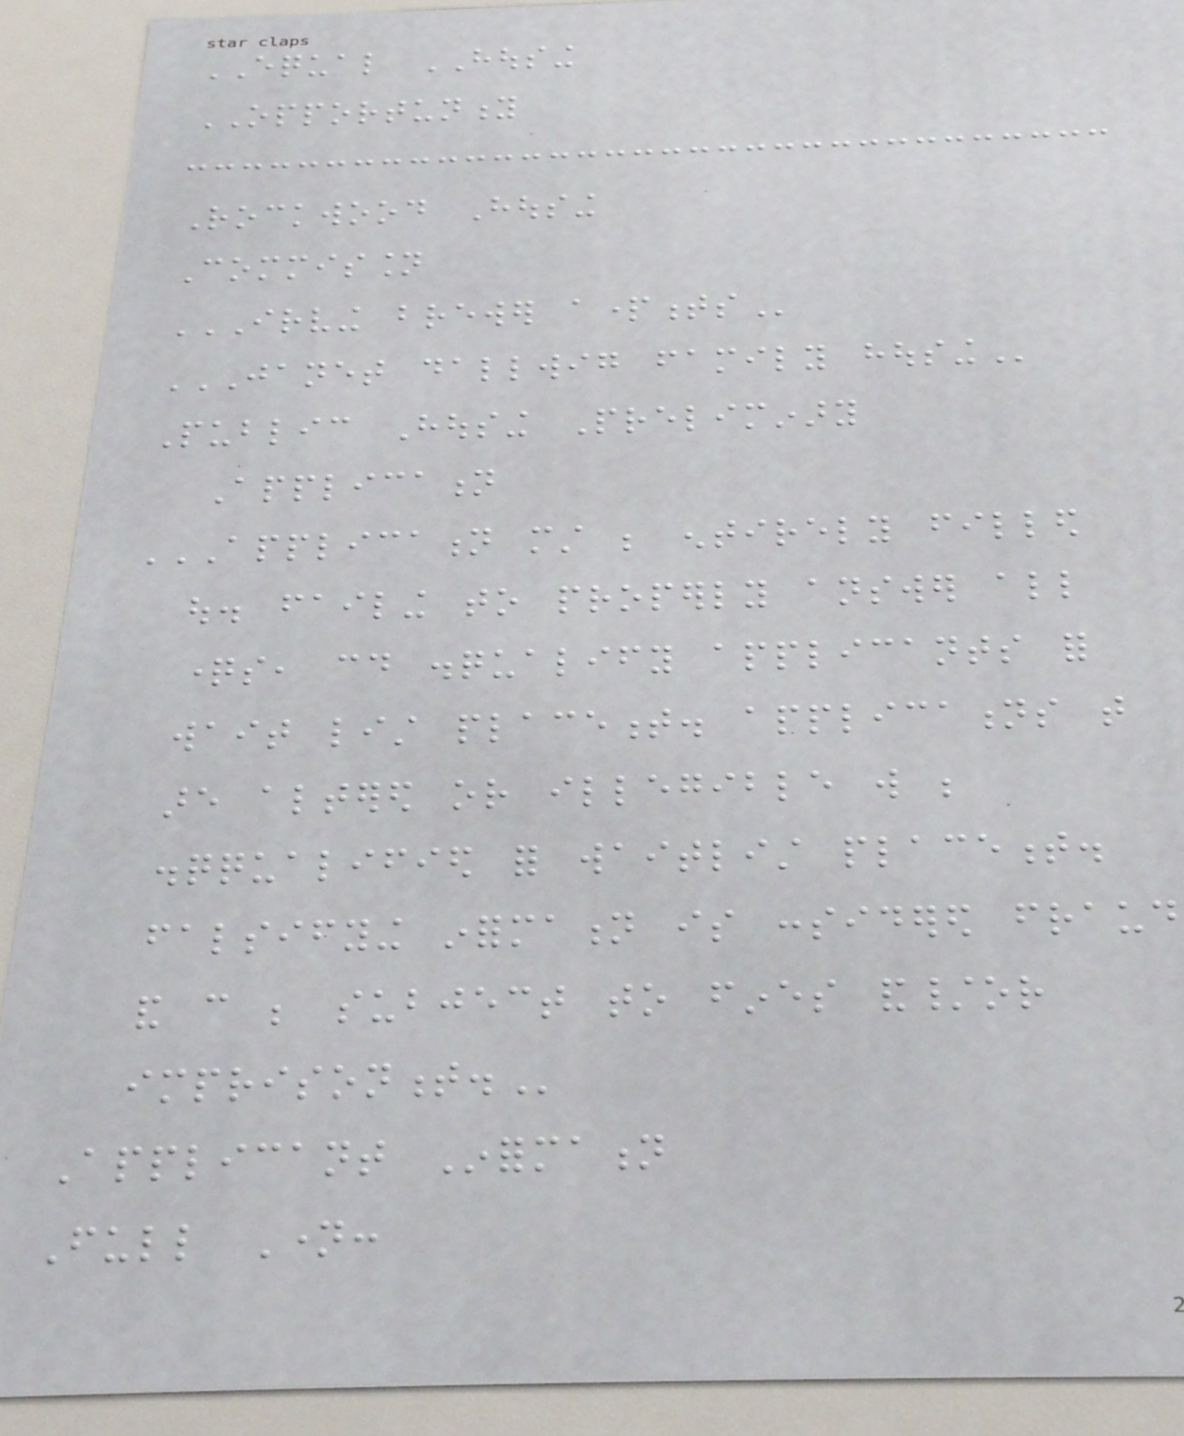EQUAL HOUSING
OPPORTUNITY
Rockwood Housing
Commission
IRVING BREWER APARTMENTS
JANET DALLWIG FAMILY HOUSING
Public Housing Preliminary
Application
APPLICATION MUST BE ENTIRELY FILLED
OUT. FAILING TO PROPERLY ANSWER ALL
QUESTIONS, COULD DISQUALIFY APPLICANTS FOR
WAIT LIST PLACEMENT. APPLICATIONS THAT
ARE ALTERED OR ILLEGIBLE WILL BE
DISQQUALIFIED FOR WAITLIST PLACEMENT.
FALSIFYING INFORMATION IS CONSIDERED FRAUD
AND CAN BE SUBJECT TO FINES AND/OR
IMPRISONMENT.
Applicant Information
Full Name:
